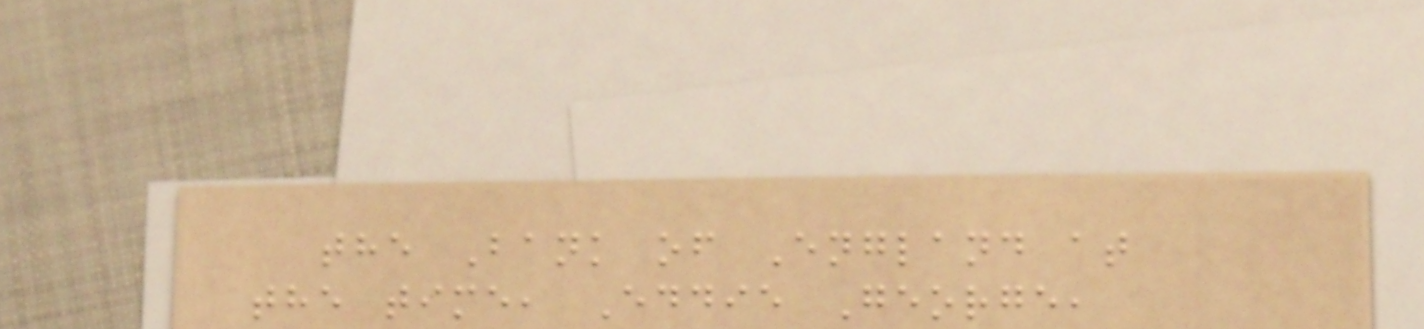the Bank of England at
the time, Eddie George,
